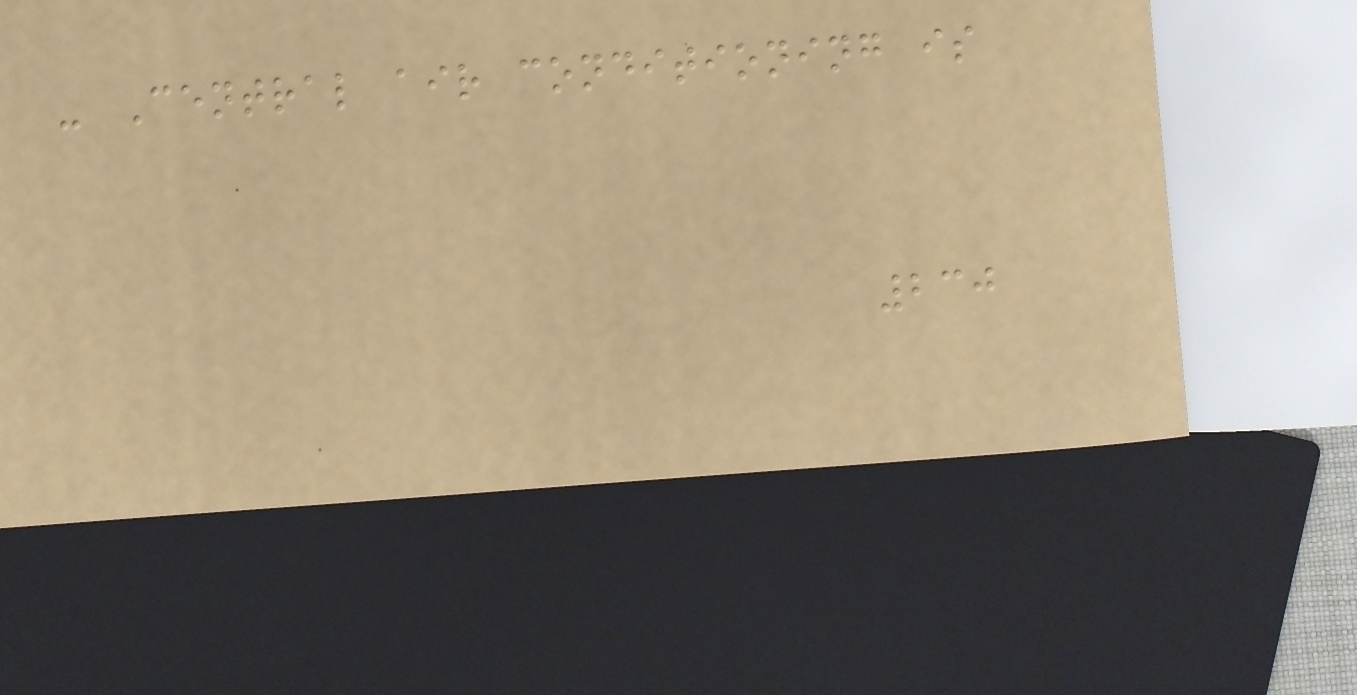- Central air conditioning is
230
